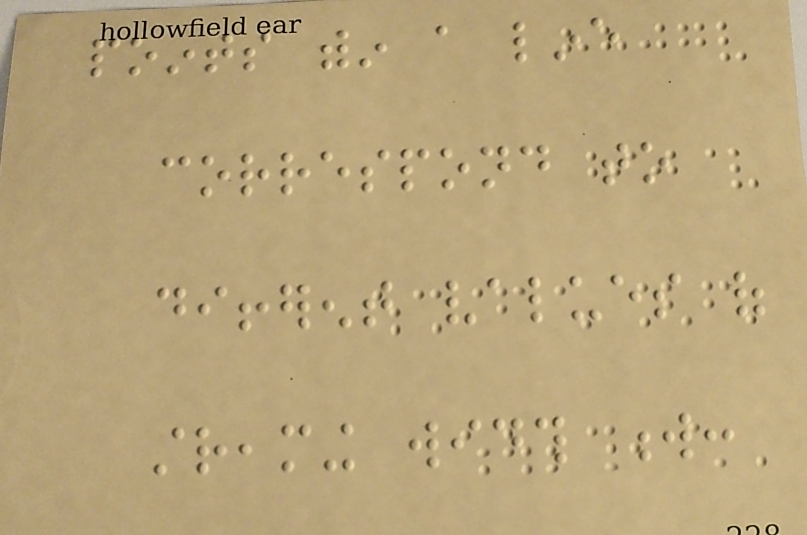points within a line
correspond to
different values of
streaming width w:
